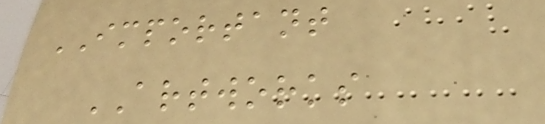IMPORTANT
ARTWORKS
